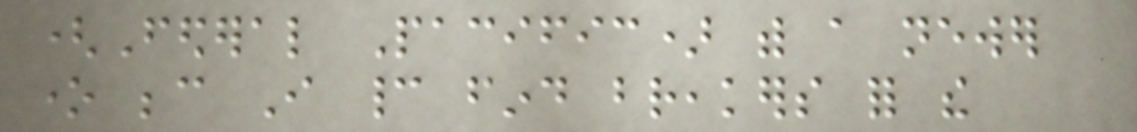(Federal Pacific) with a newer
one because I cannot find breakers for the
